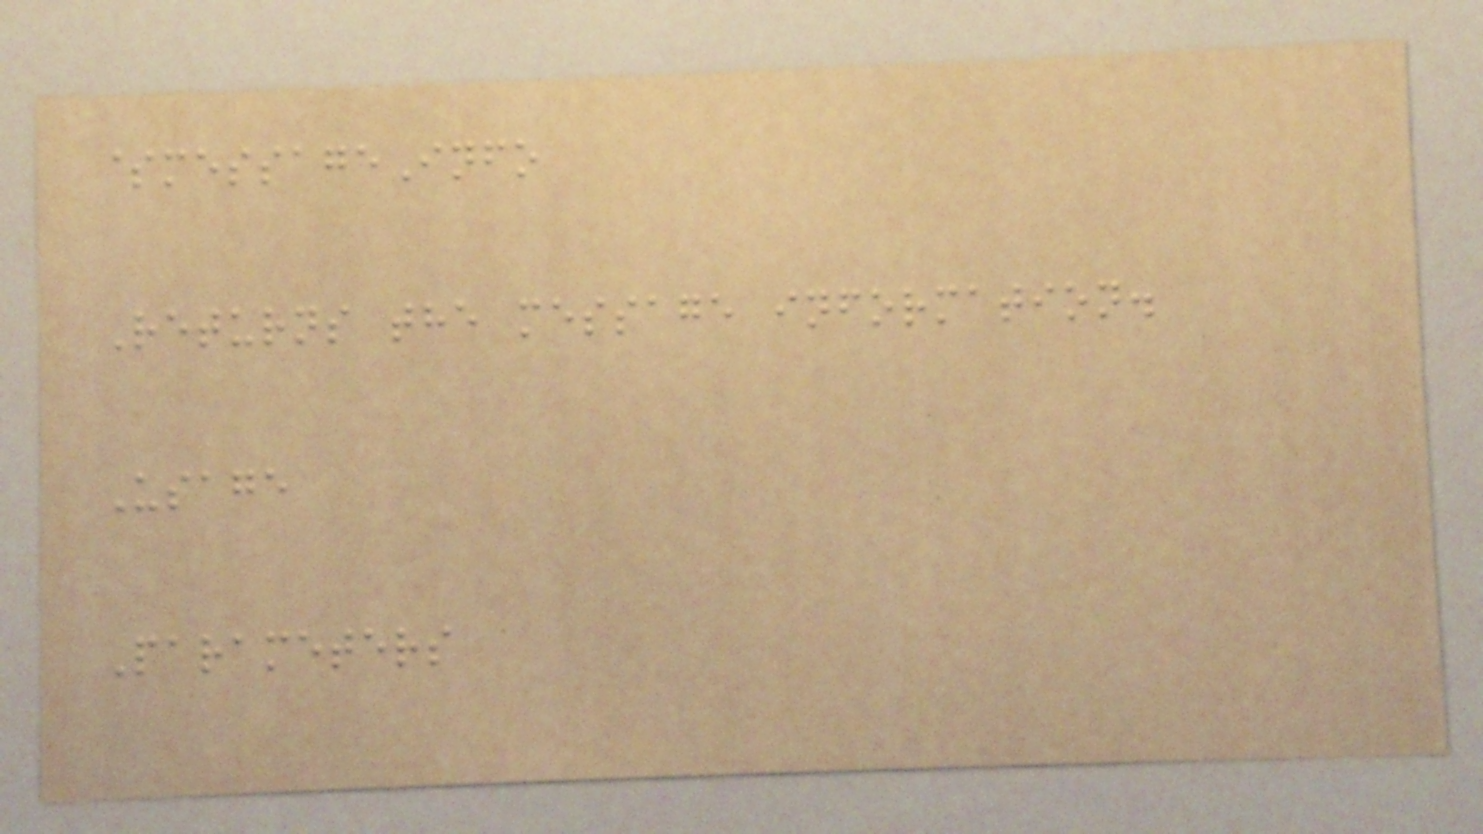$messageInfo
Returns the message information.
Usage
Parameters
